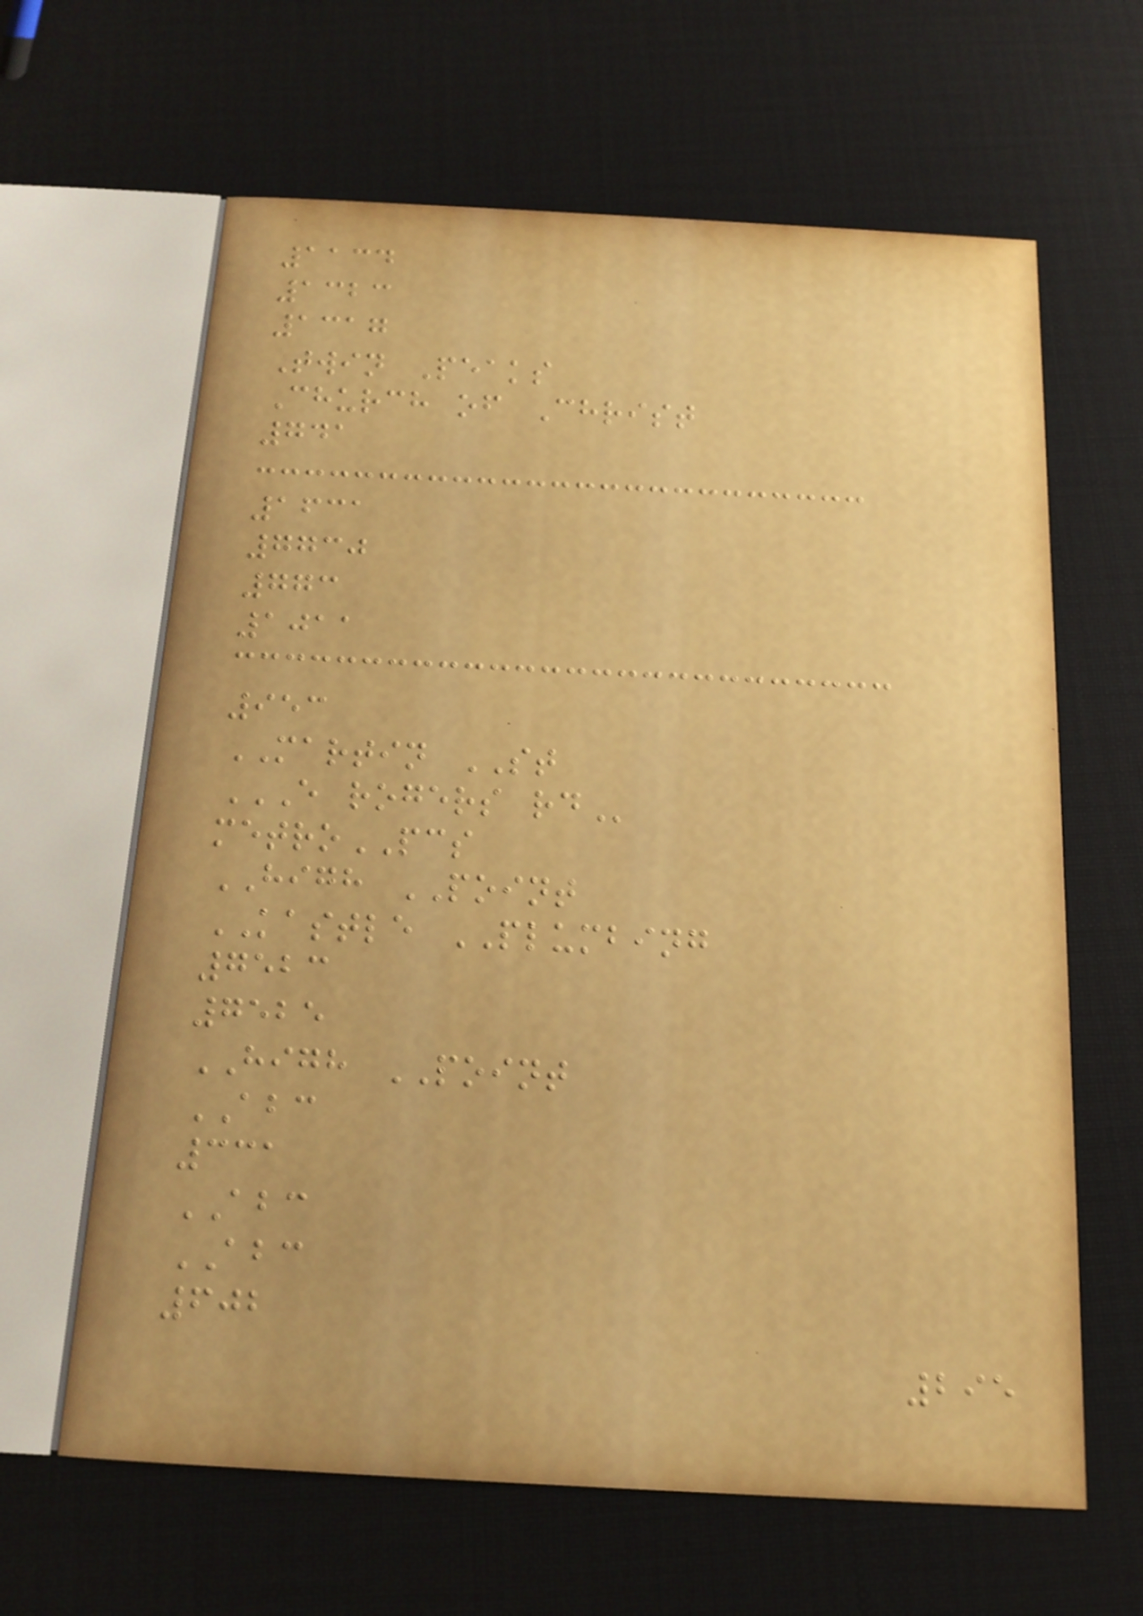1134
1323
1317
Twin Peaks
Church of Christ
741
1631
7730
773
1011
953
MARTIN ST
E ROGERS RD
metroPCS
HIGH POINT
KASTLE PLUMBING
7523
7525
HIGH POINT
ABC
331
ABC
ABC
602
295
